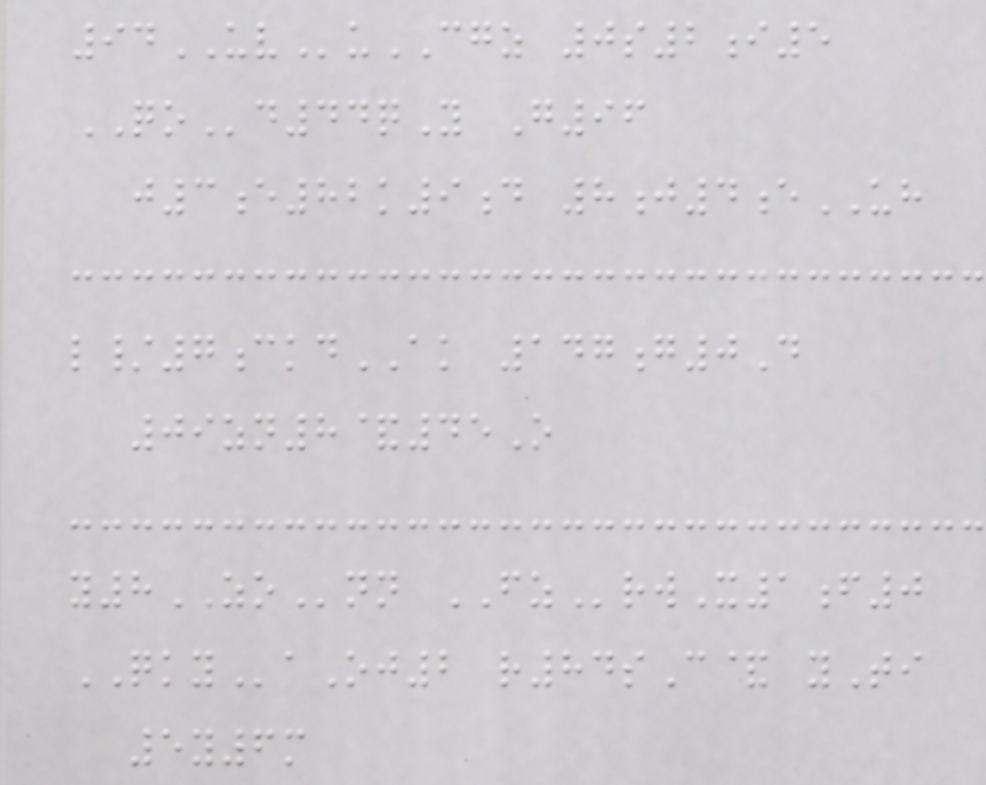94UVuCGZ 0s2i5
QOd44qY G96
j3e82k9d 8j4eUH
l/7ckdAK 147g0D
09zn8&45O
y8ZOnn FZrwX1f0
QKYaOj2 r84sC& yTi
5y6m
